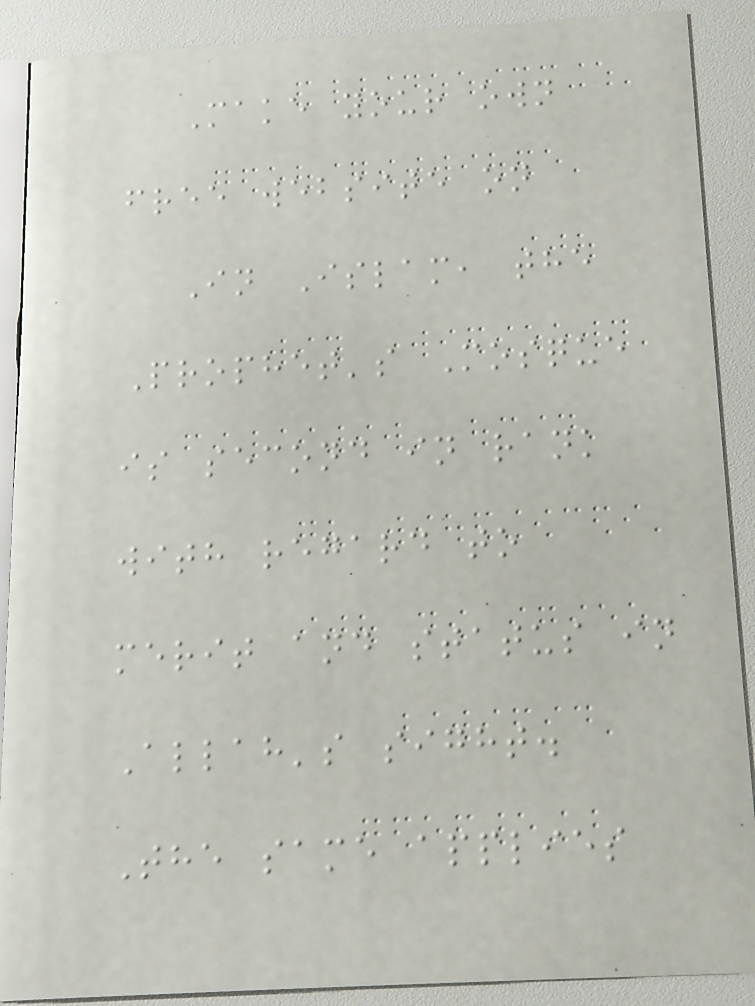Make your own
free website on
In Islam, the
Prophet's Mosque
is second in rank
with regard to
merit and status in
Allah's sight.
The same applies
